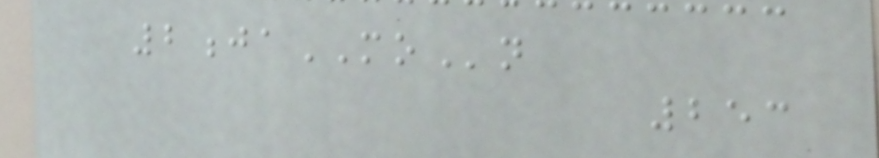2jaMOn
253
